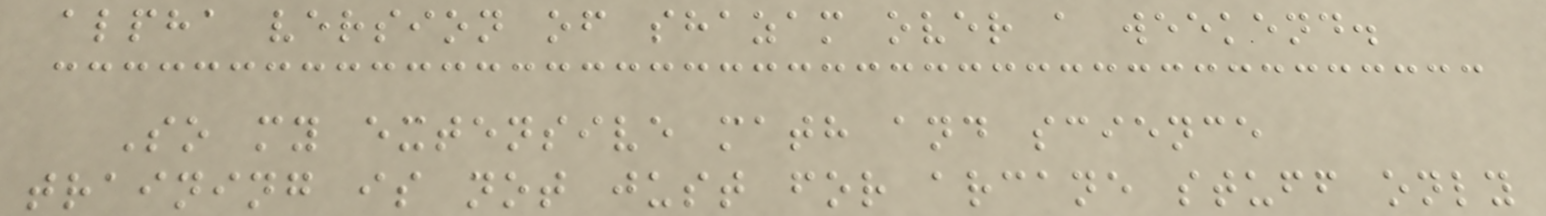alpha version of shazam over a weekend.
So my extensive math and science
training is not just for arcane stuff only
